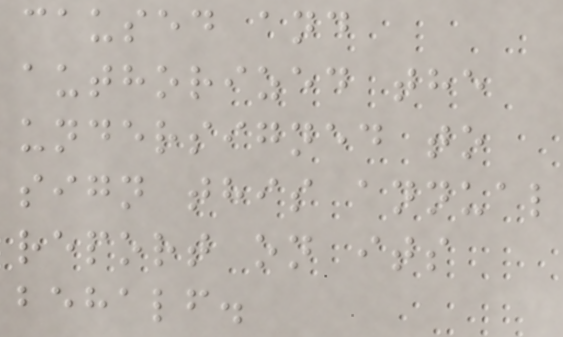caused and
authorized the
undersigned to
sign this annual
report on its
behalf.
